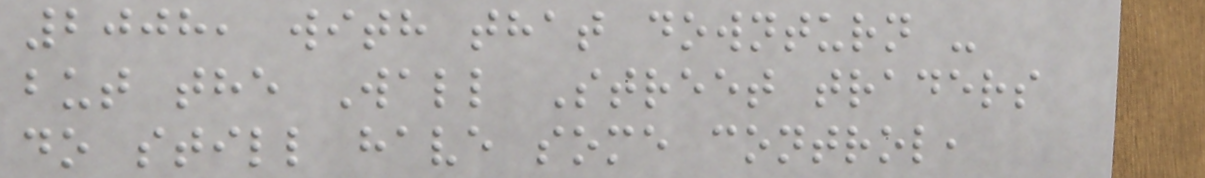2008, with that downturn -
but the Wall Street traders
do still have some control,
